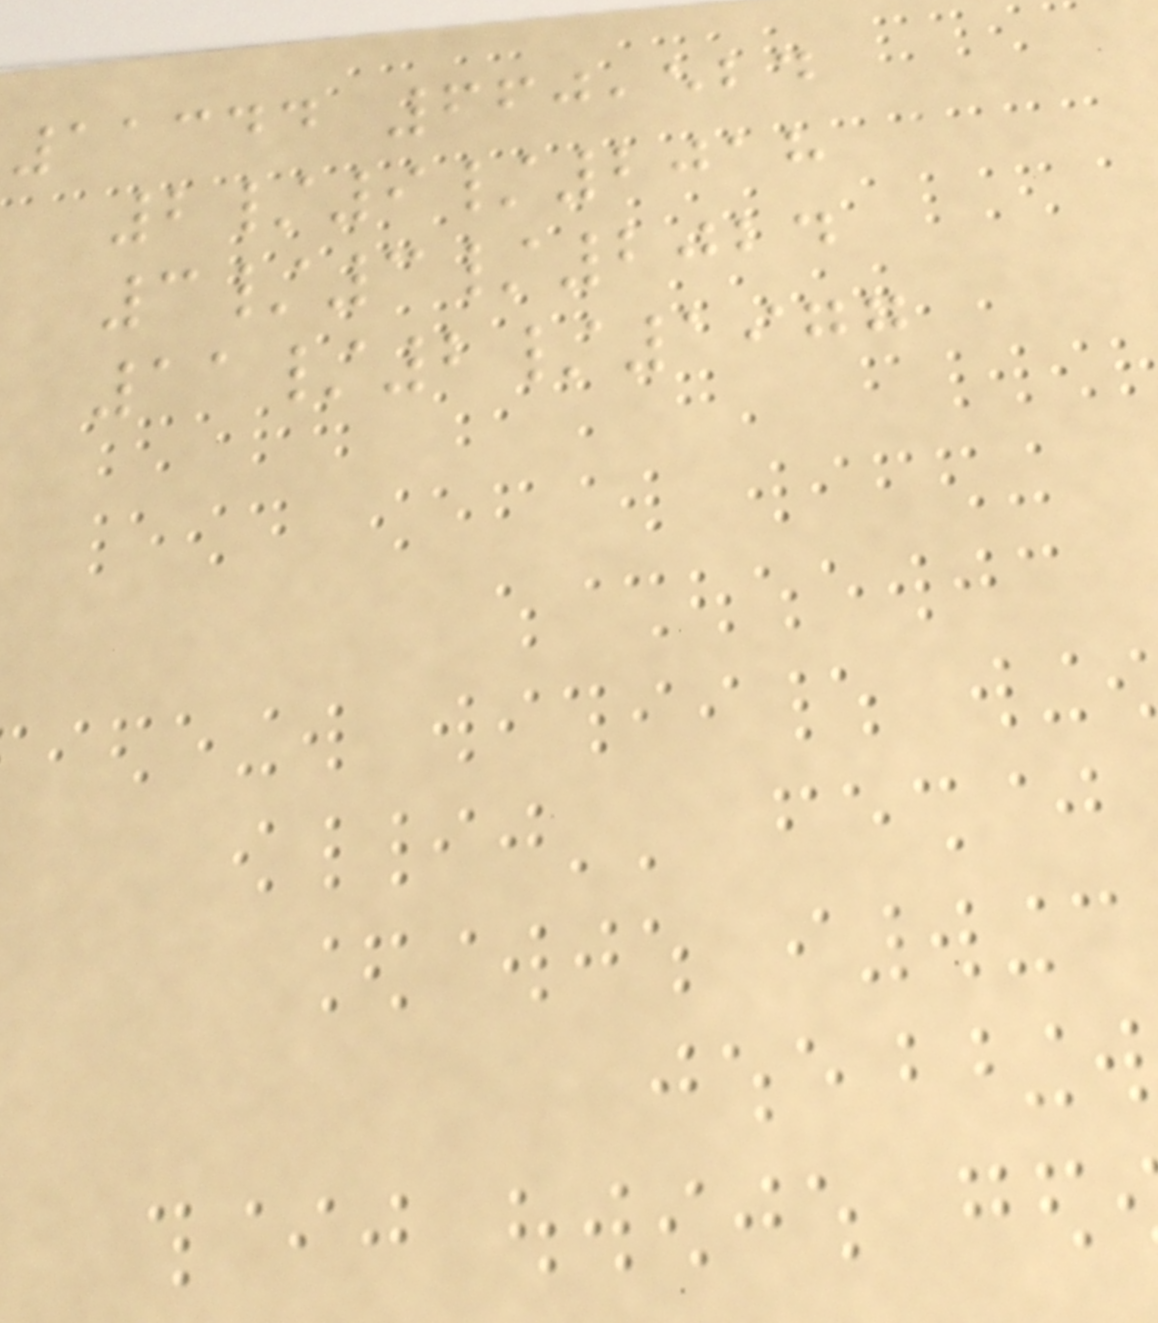11344 660,524
2/9/2018
3/3/2024
11/2/1977
